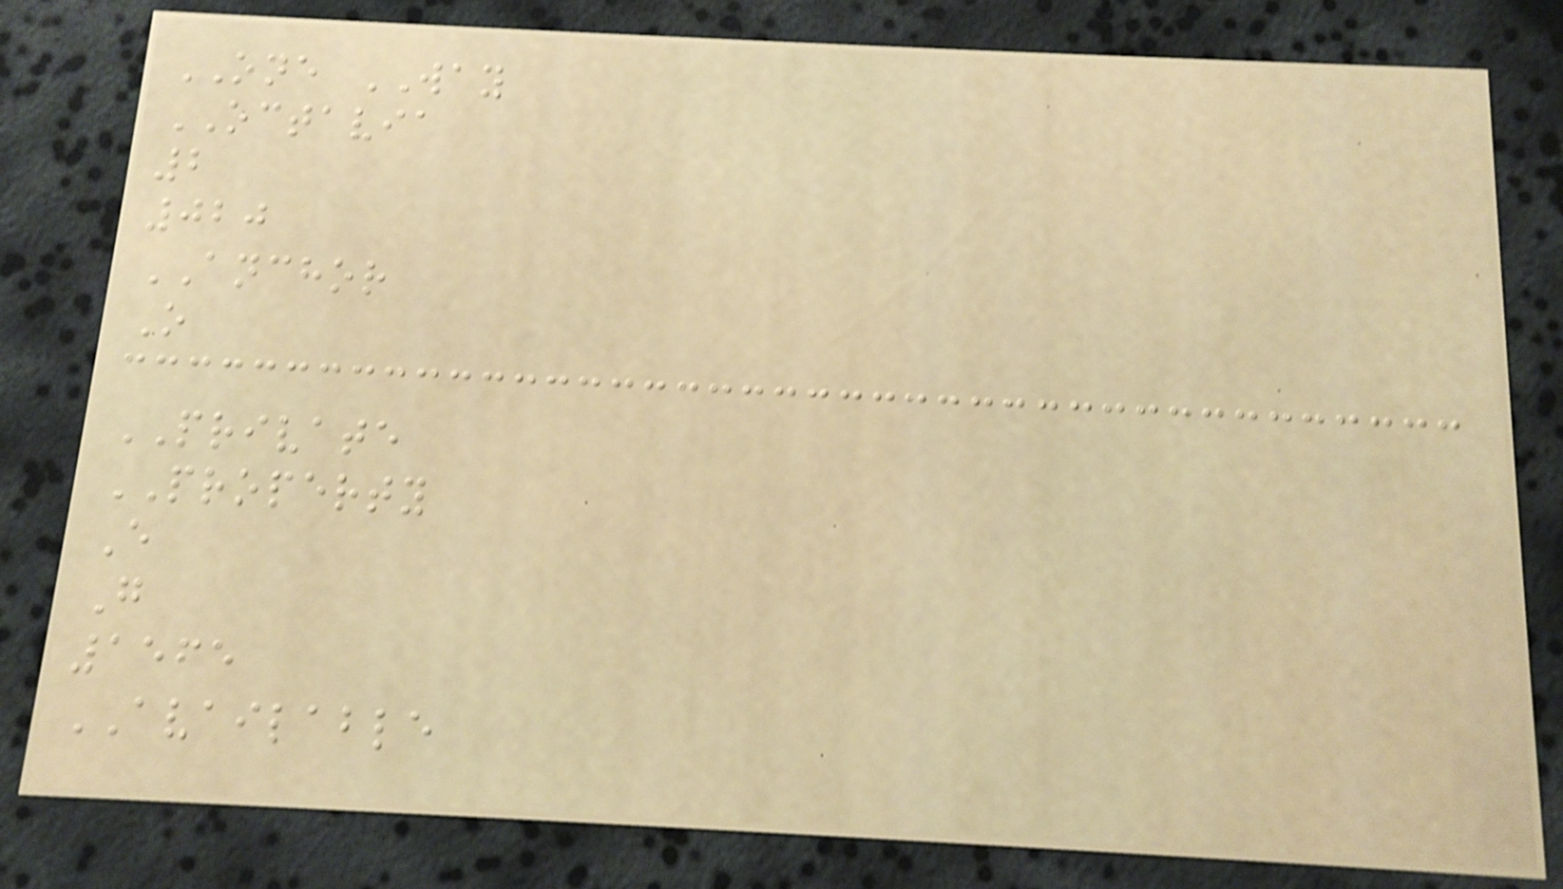ONE WAY
OCTAVIA
2
020
ANCHOR
O
PRIVATE
PROPERTY
E
G
1565
AVAILABLE
